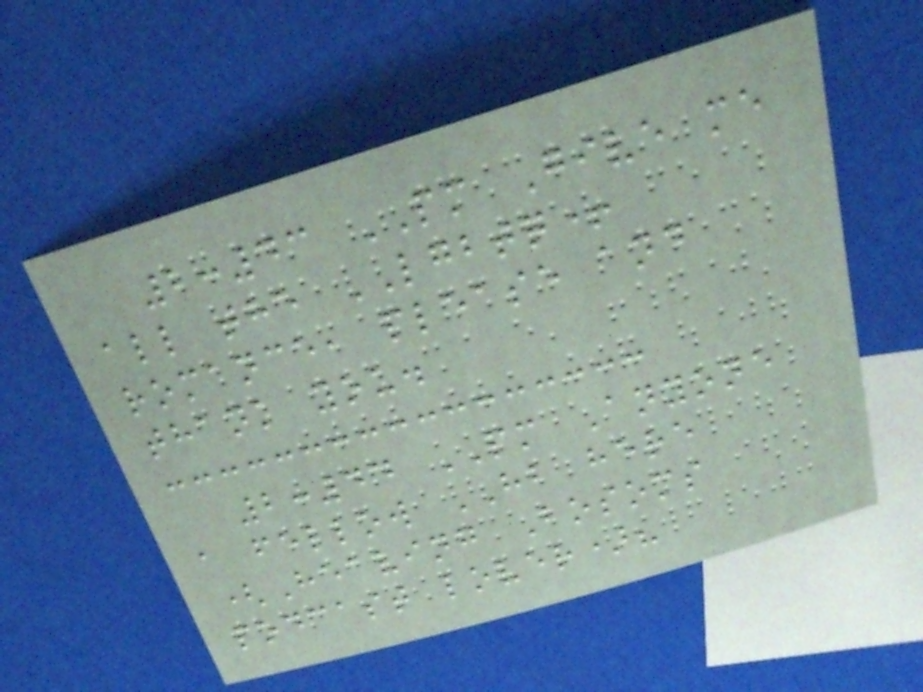2:43 PM Give me
all the LGBTQ+
romance, please and
thank you.
2:44 PM Anyone
a fellow HB here
(Heaving Bosoms
podcast lover)?
